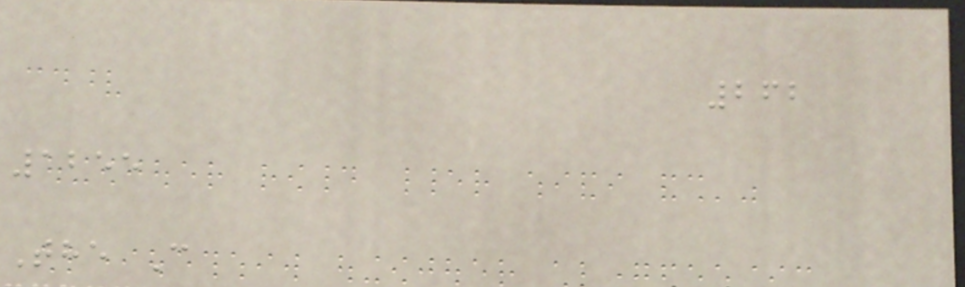262
1255
The C
